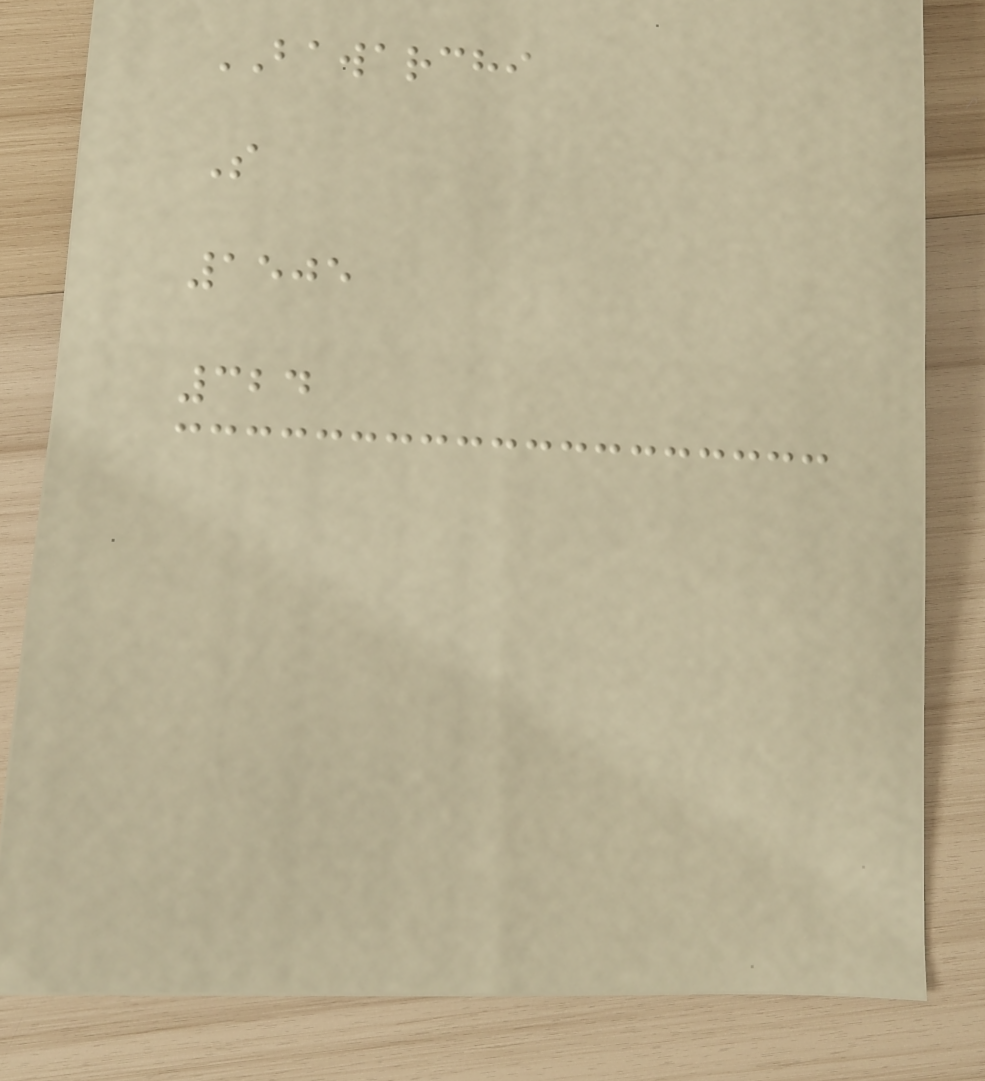BAWARCHI
S
1505
324
